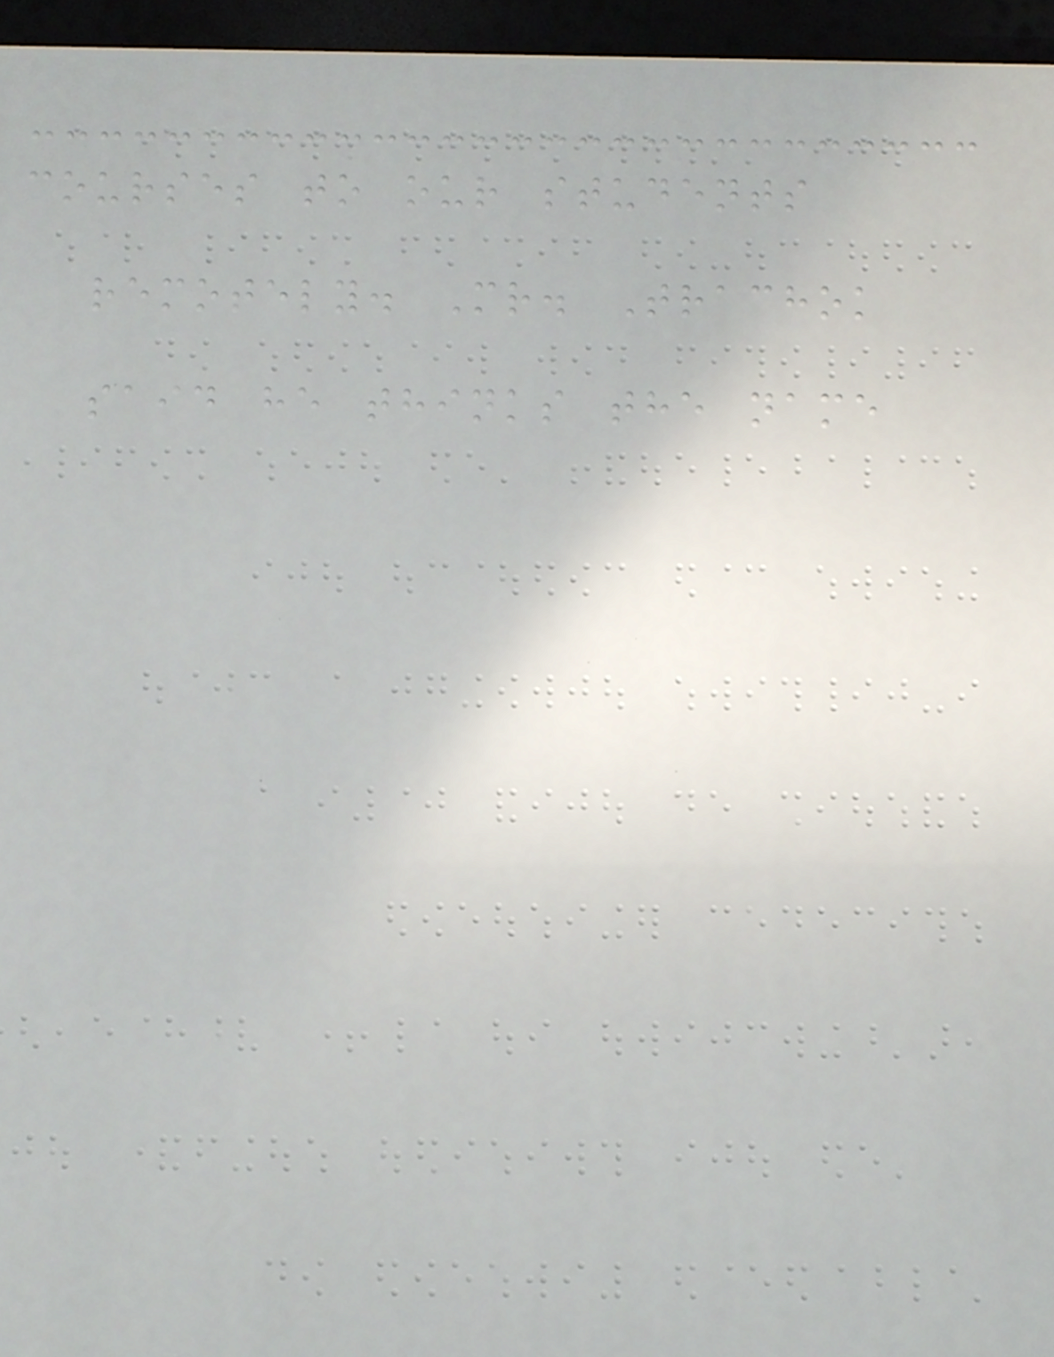courses to our students
remotely. Mr. Trachok
said he thinks the name
